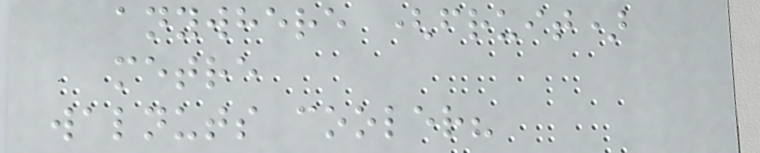anywhere (fruit)
metre
walnuts cooler?
